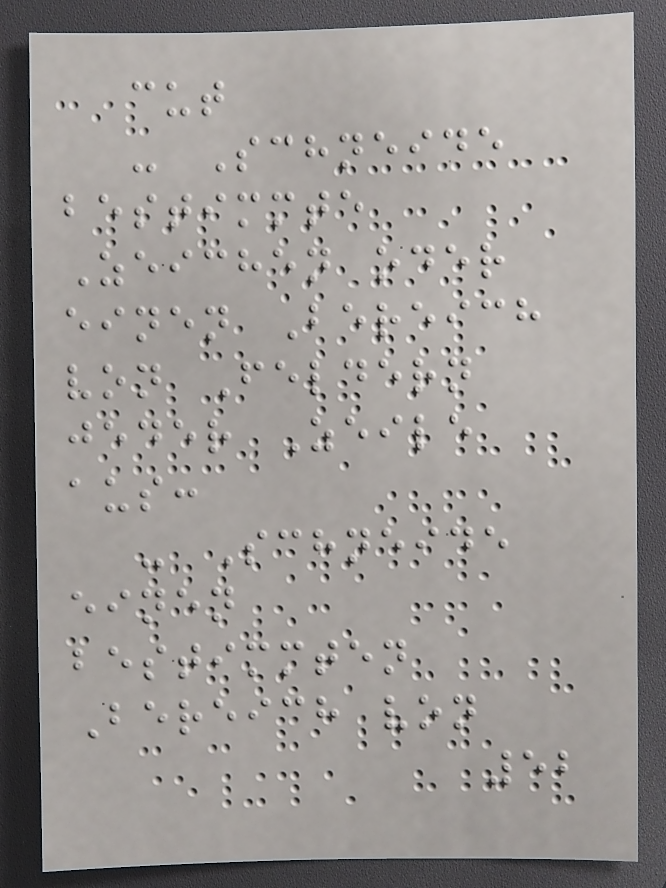cut
- Schneide
bestimmte
Zeichen oder
einen Bereich
von Feldern
jeder Zeile
aus:
- Schneide
einen
bestimmten
Bereich von
52
